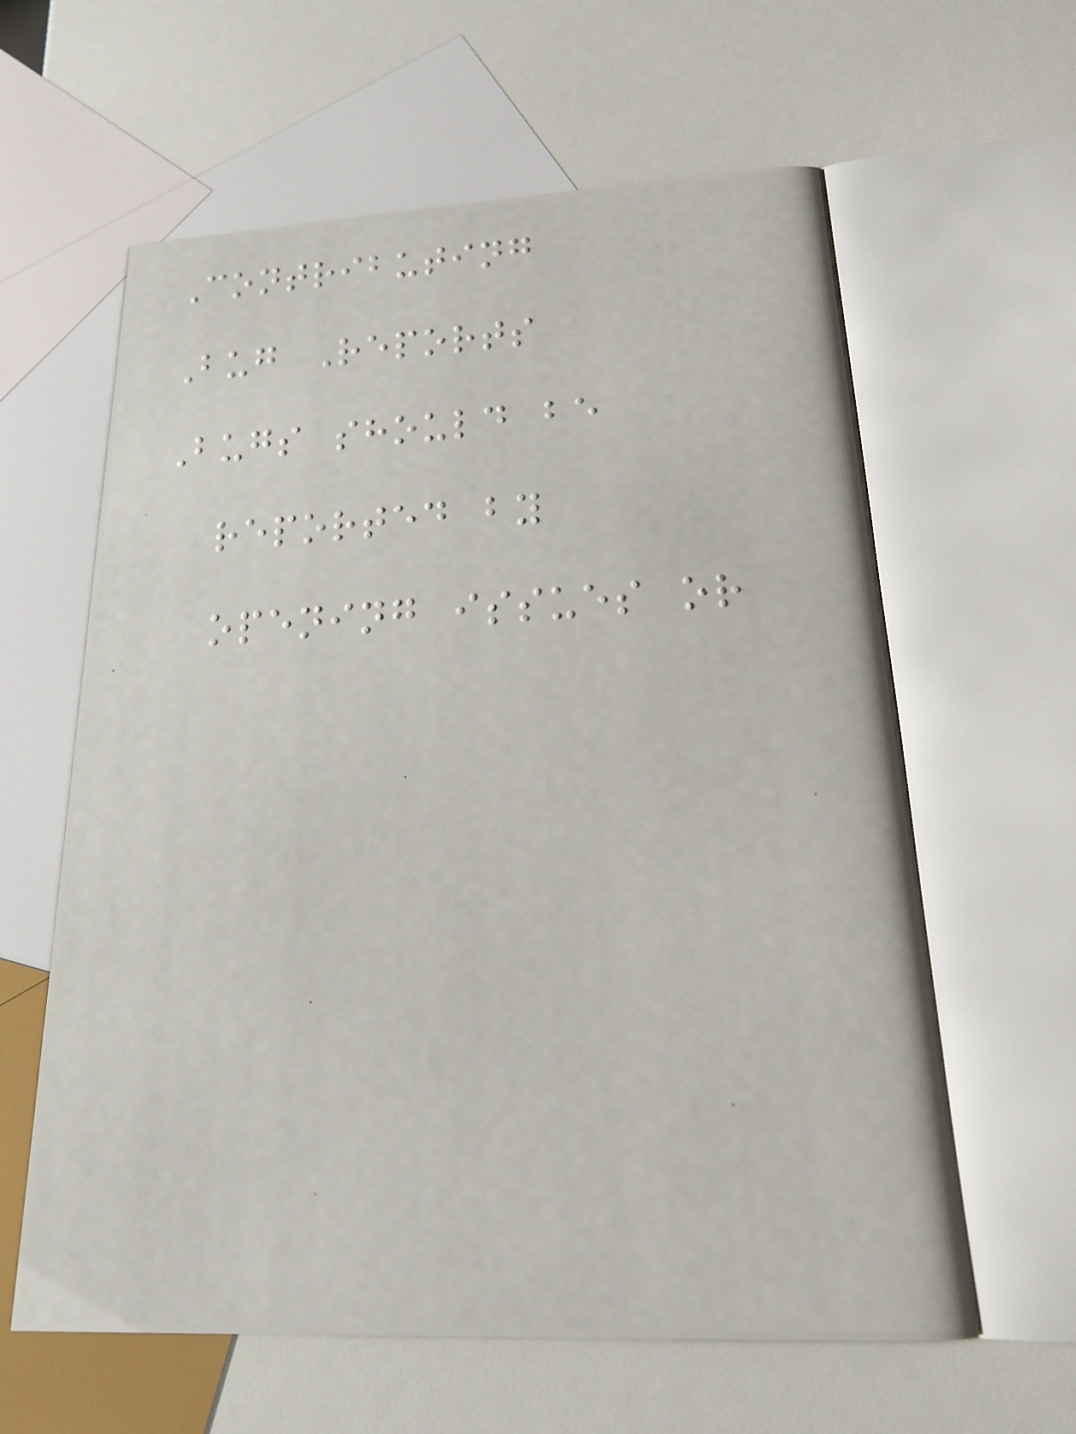Contributing
Bug Reports
Bugs should be
reported by
opening issues or
